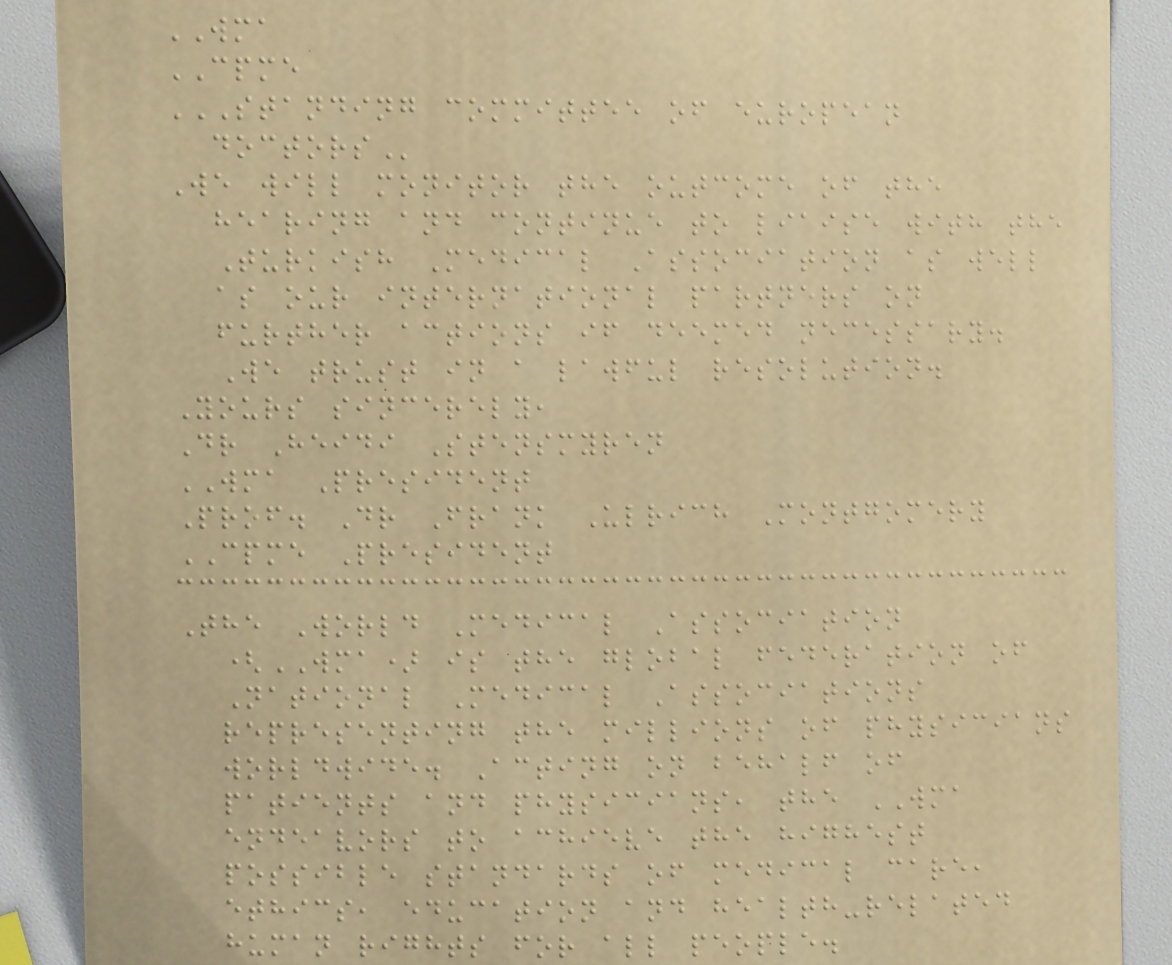WMA
CPME
STANDING COMMITTEE OF EUROPEAN
DOCTORS
We will monitor the outcome of the
hearing and continue to liaise with the
Turkish Medical Association as well
as our international partners on
further actions if deemed necessary.
We trust in a lawful resolution.
Yours sincerely,
Dr Heidi Stensmyren
WMA President
Prof. Dr Frank Ulrich Montgomery
CPME President
The World Medical Association
(WMA) is the global federation of
National Medical Associations
representing the millions of physicians
worldwide. Acting on behalf of
patients and physicians, the WMA
endeavors to achieve the highest
possible standards of medical care,
ethics, education and health-related
human rights for all people.
